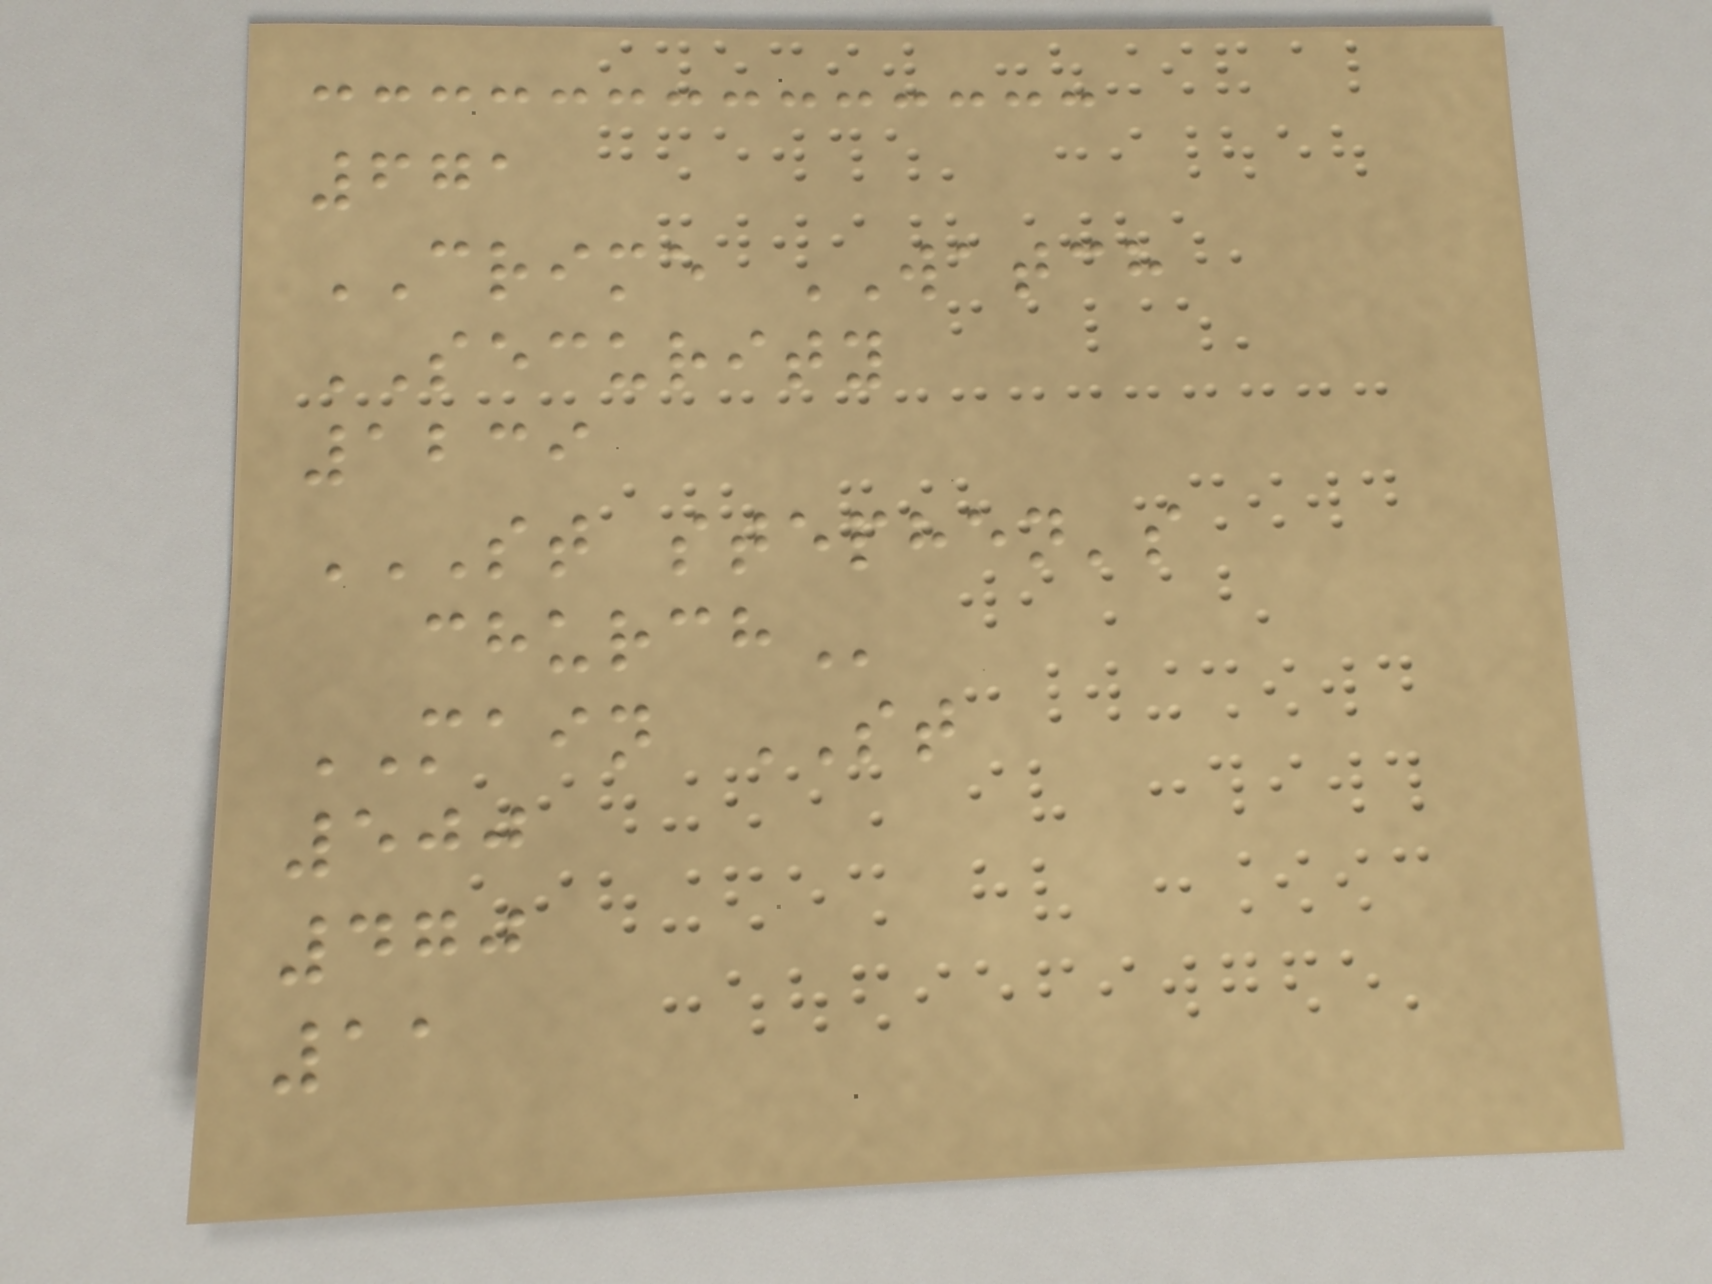671
CRIME WATCH
SECURITY
1239
ST STEPHEN'S
CHURCH
MAIN ST
500
470
11
